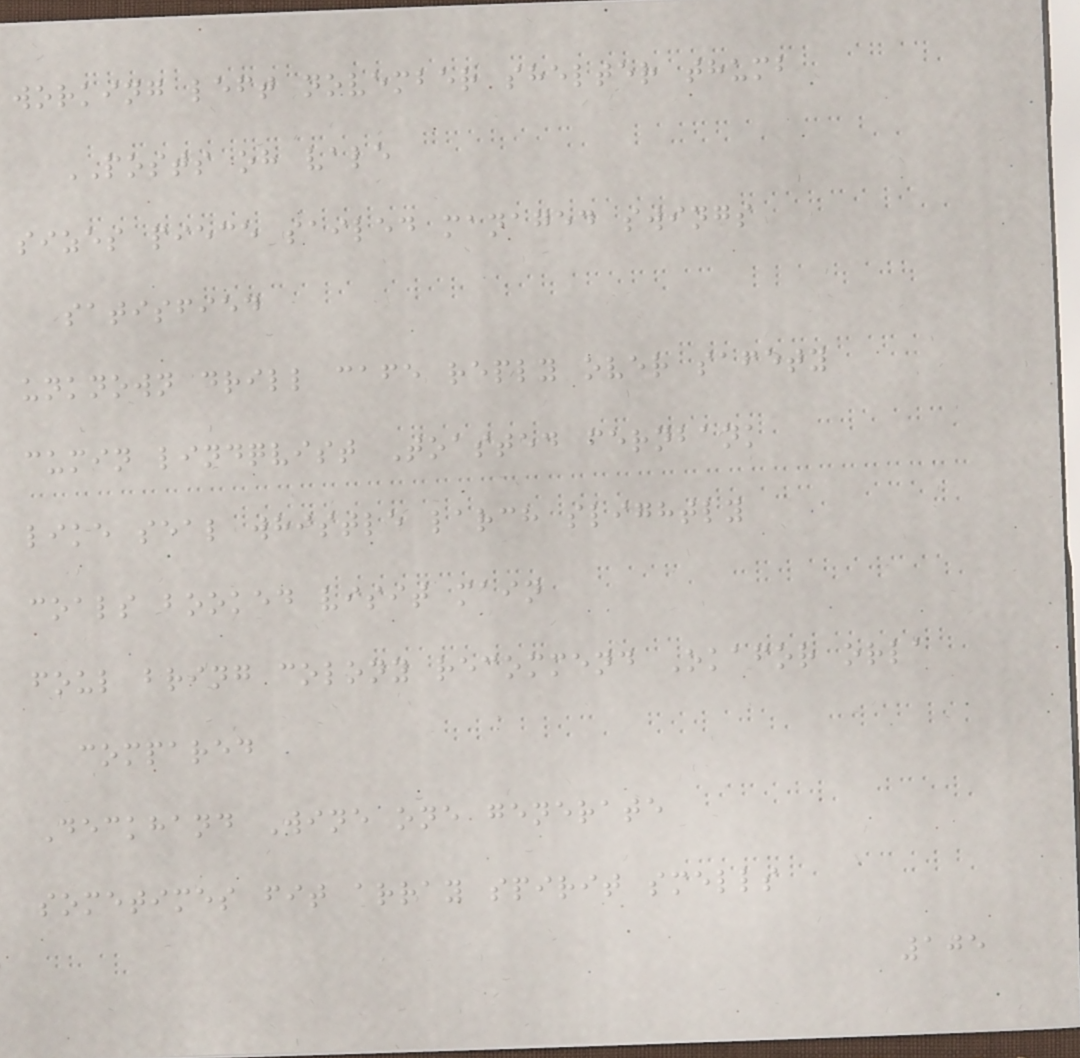working left november shelter thumb
POSTS oh vale
sizes piece sailed managed swings
satisfied
unknown drill cafe reply over safety
cumin lindqvist Toasted fernbank
like seal whistle larch slightly
coals booked visit main
foul bring colony recommend Okafor orla
compared
Deckhand Wine one generate
sometimes fit array spirit smells
105
